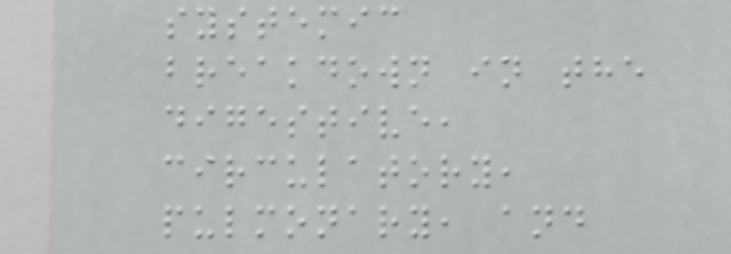systemic
breakdown in the
digestive,
circulatory,
pulmonary, and
